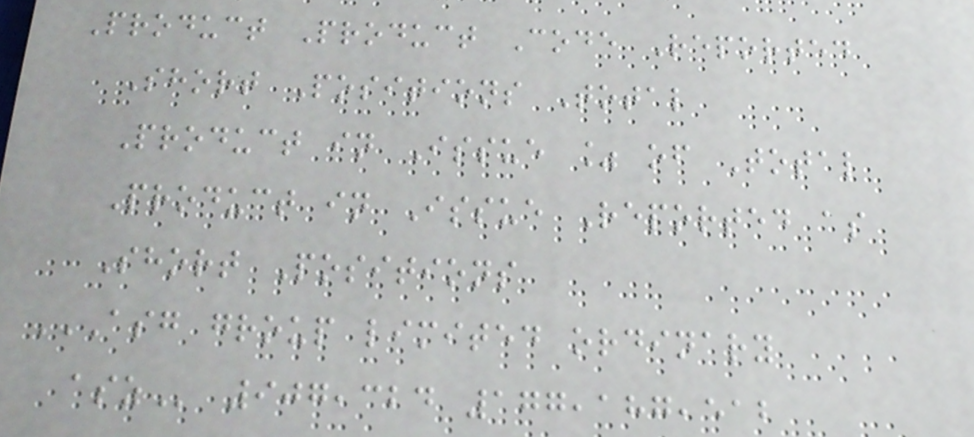Product Product Code Reported
Short Positions Total
Product in Issue % of Total
Product in Issue Reported as
Short Positions
ASG GROUP LIMITED ORDINARY
ASZ 907,324 177,187,512
